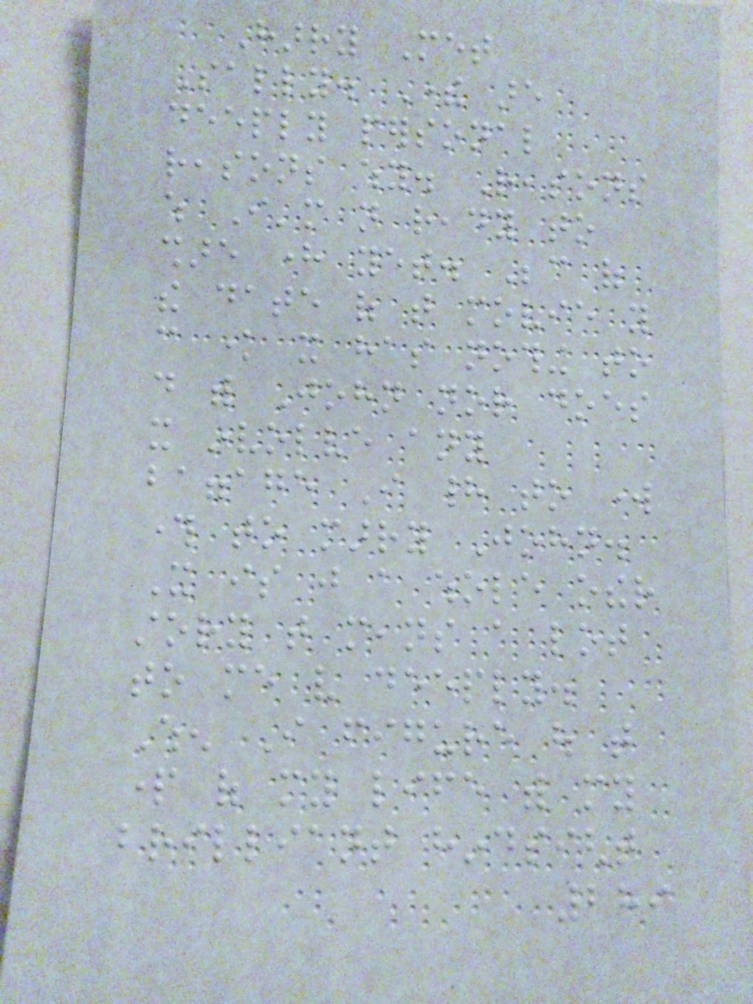Harry Met
Sally. There are
deeply personal
reasons why. Reasons
which I'm not ready to
share here yet. Because of
the date of that movie you
can know it has nothing to
do with John nor does
it involve any
baggage I had to work
through to marry John.
It is just a whole other
story that means a lot
to me very deeply.
When I figure out that
part of my life with my
brilliant hindsight
289
